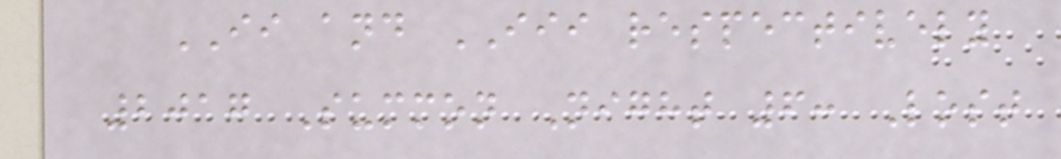II and III respectively
2017 Summon Night 6: Lost
